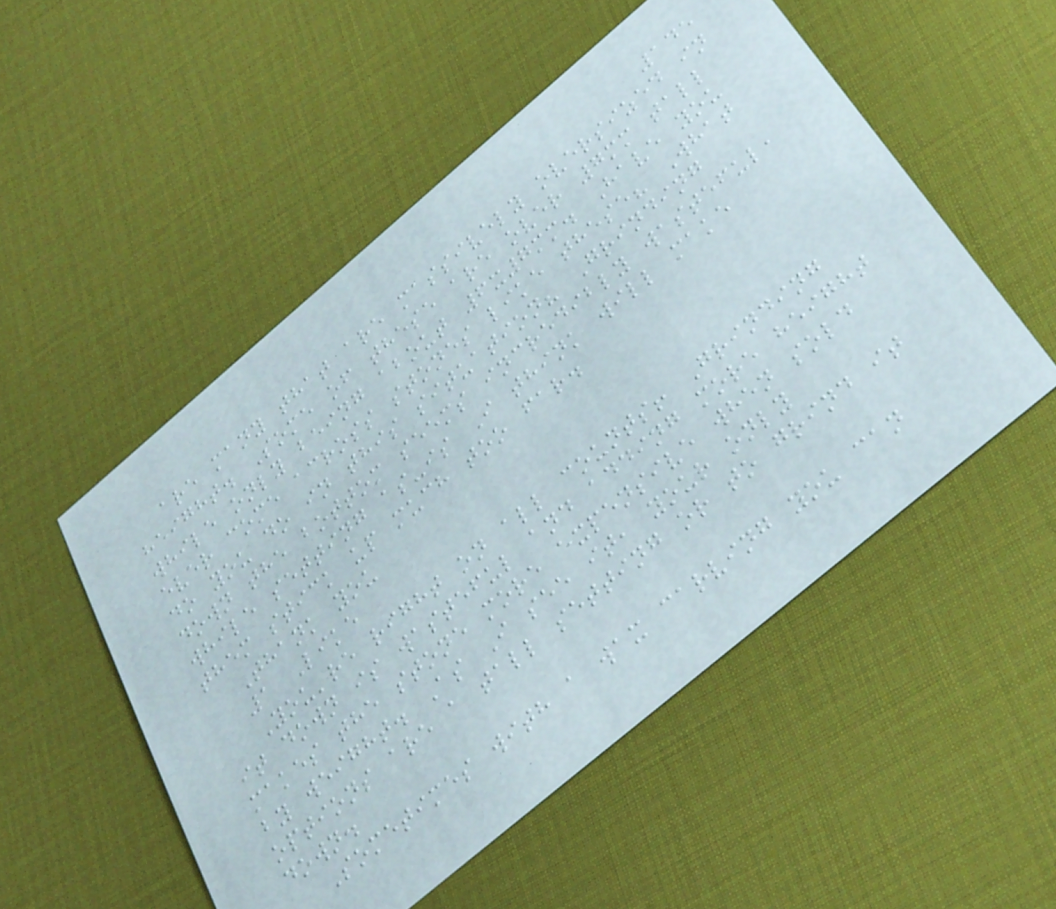145
are many that are massively oversized in
height. Some of these are over 7mm tall
while only being about 6x7mm. Have you
ever come across stones like these? What
do you do in this situation? Grinding
down the bottom seems incredibly wasteful,
while setting as-is I think will make
them stick up much too far.
Thank you
1 Like
You're right on all counts! Grinding
it down is wasteful and adding more height
makes the stone more expensive when sold
by weight. As I see it, your only
options are a tall setting or to grind it
down.
Sometimes with a wax carving you can
